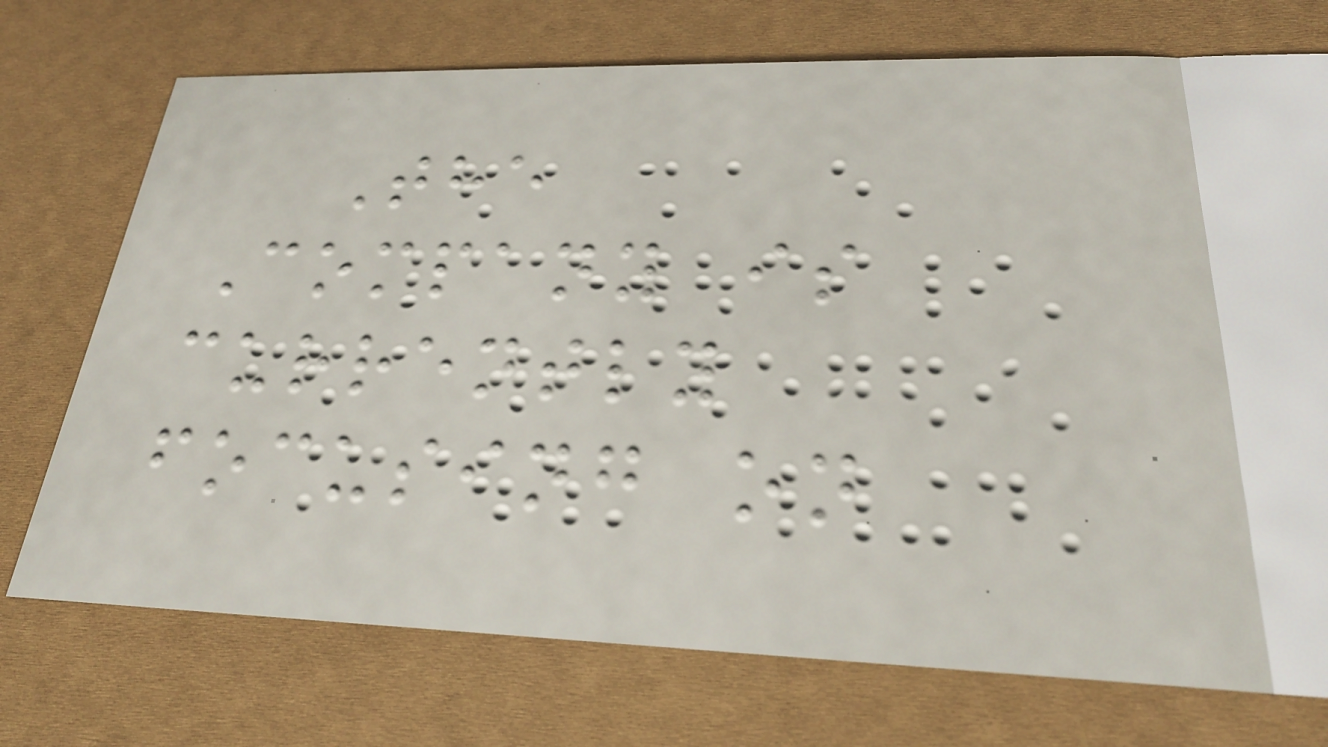The
Company is
currently
focusing on
